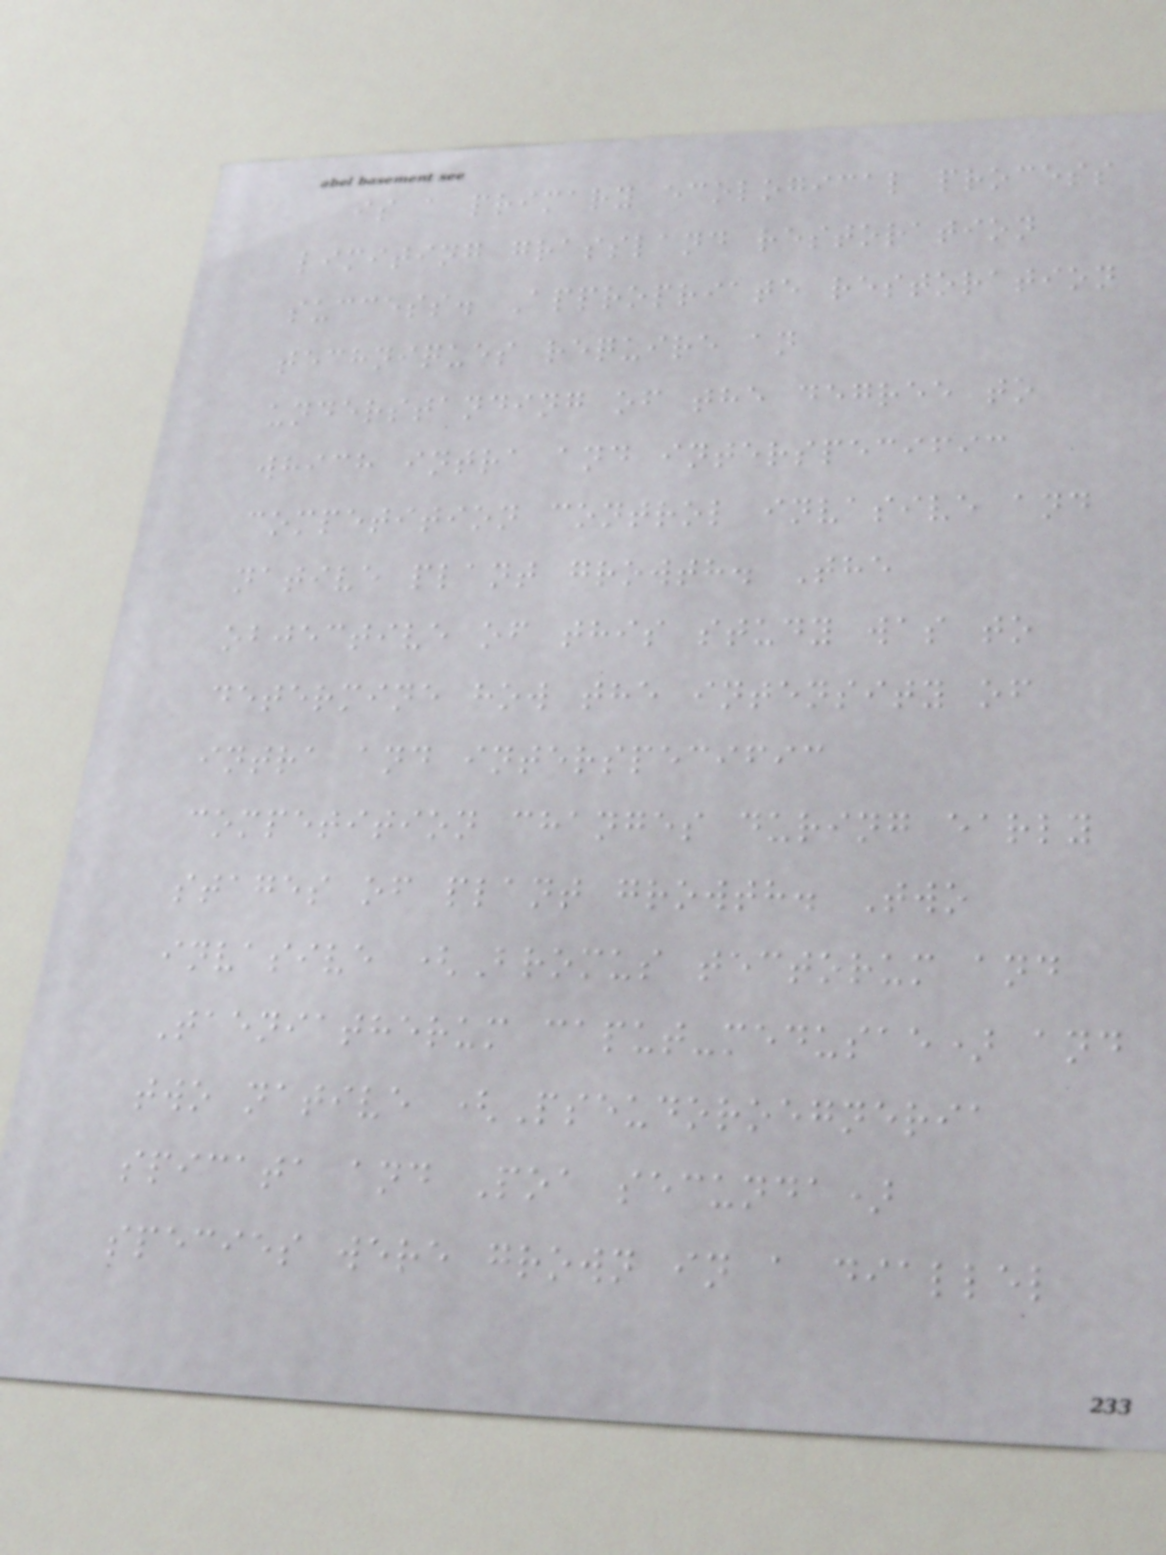is a primary ecological process
limiting grassland restoration
success. Appropriate restoration
techniques require an
understanding of the degree to
which intra and interspecific
competition control invasive and
native plant growth. The
objective of this study was to
determine how the intensity of
intra and interspecific
competition changes during early
stages of plant growth. Two
invasive (Bromus tectorum and
Taeniatherum caput-medusae) and
two native (Pseudoroegneria
spicata and Poa secunda)
species were grown in a diallel
